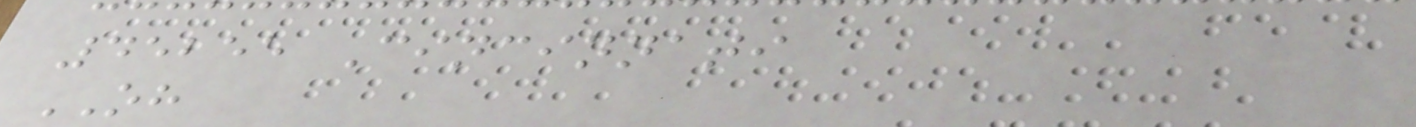45255 Cincinnati
OH
